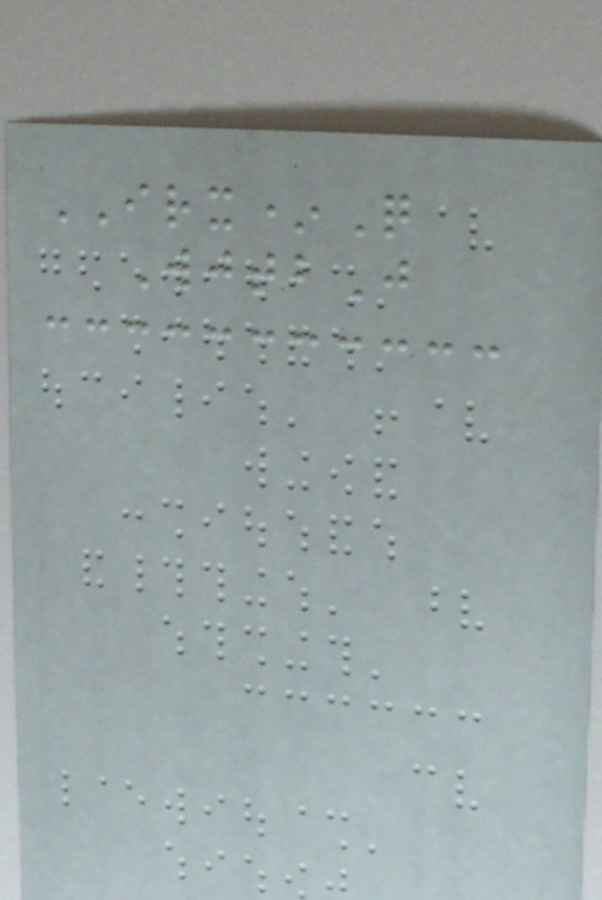IRX*Q
WjtbJ
